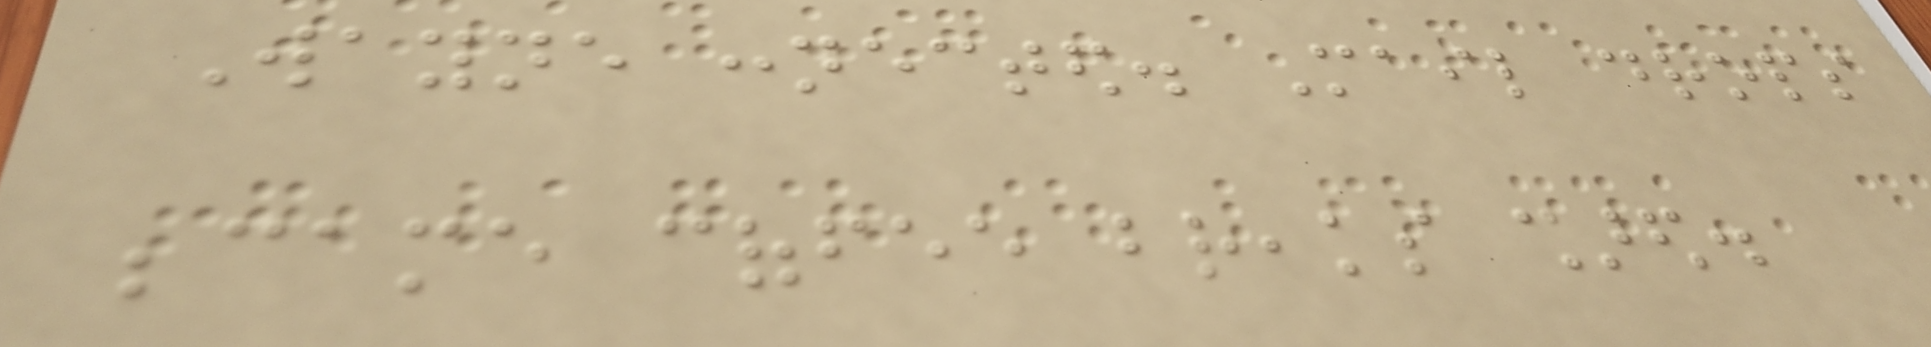Wayne connected. Mail drops
became coffee breaks shared.
